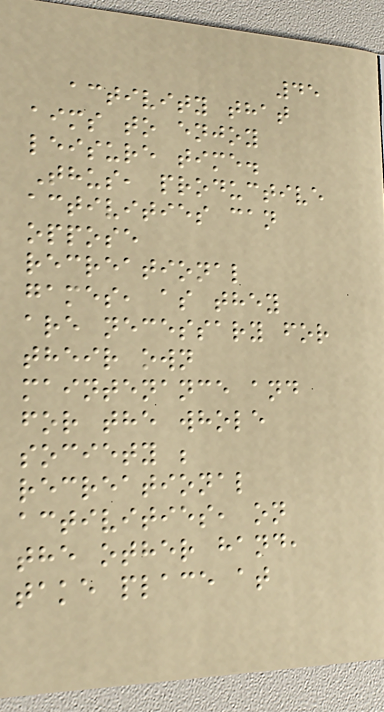45
activity that
aims to enjoy
leisure time.
Thus, productive
activities can
oppose
recreational
games, as they
are necessary for
their own
maintenance and
for the whole
society ;
recreational
activities, on
the other hand,
take place at
